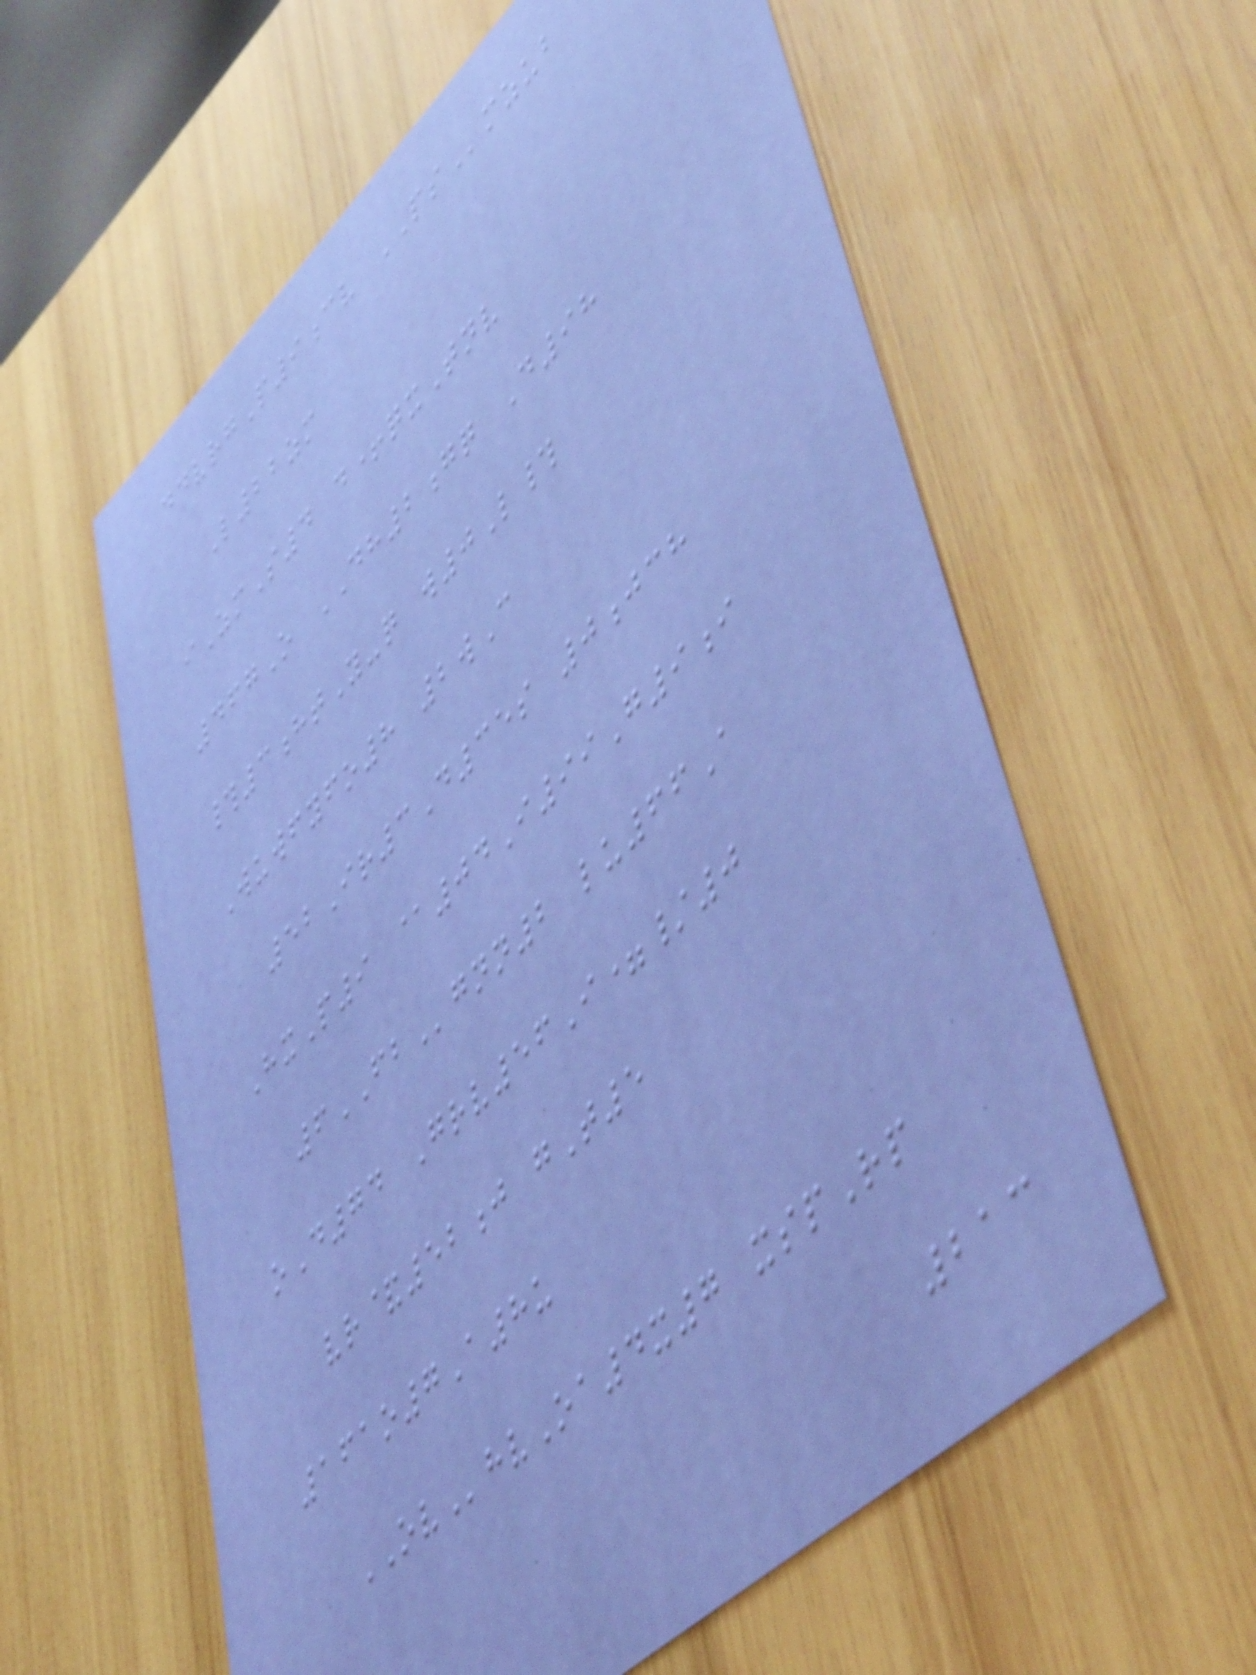ddvrgP9cv PSmzub
L22zm
iZmS4 d+qxTnv
467O DH2gq D98
#3htY-q w0L#
Wuwfyfo8 2wC
52Ir3D35s 0jch
HxP9 @04I99G9i
6FBgnn2 lu66A
oD74 Grv56I=/0
vr&52j gT5
161o7A8u
OVhvOa4x7 xspRp
213
